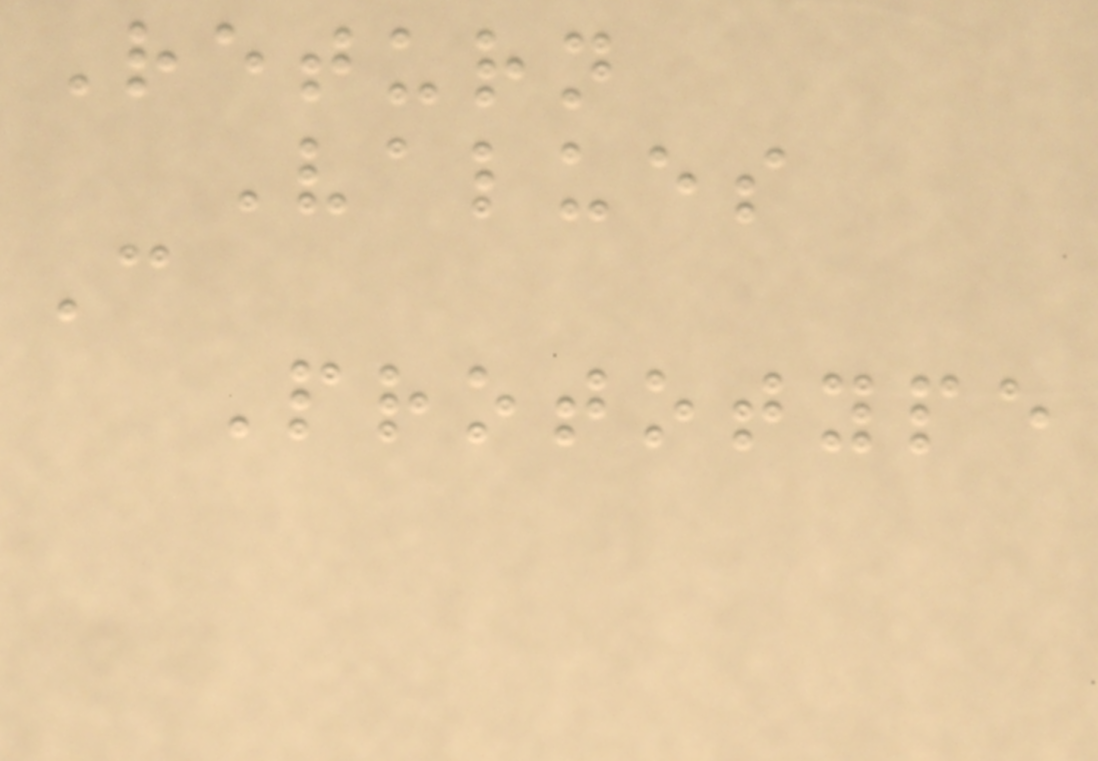Return
Values
C
Prototype
